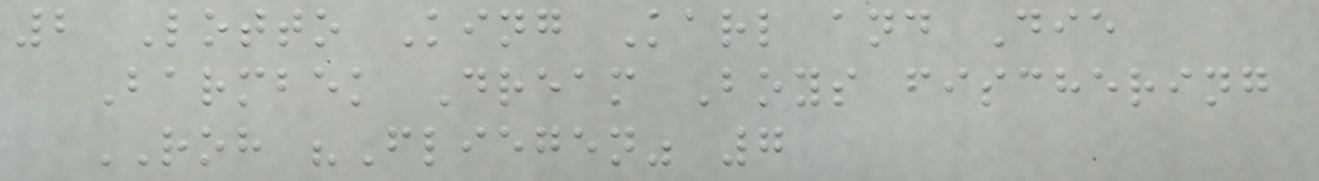2 Lotto King Karl and Die
Barmbek Dream Boys fischering
ROH "Fliegen" 7
